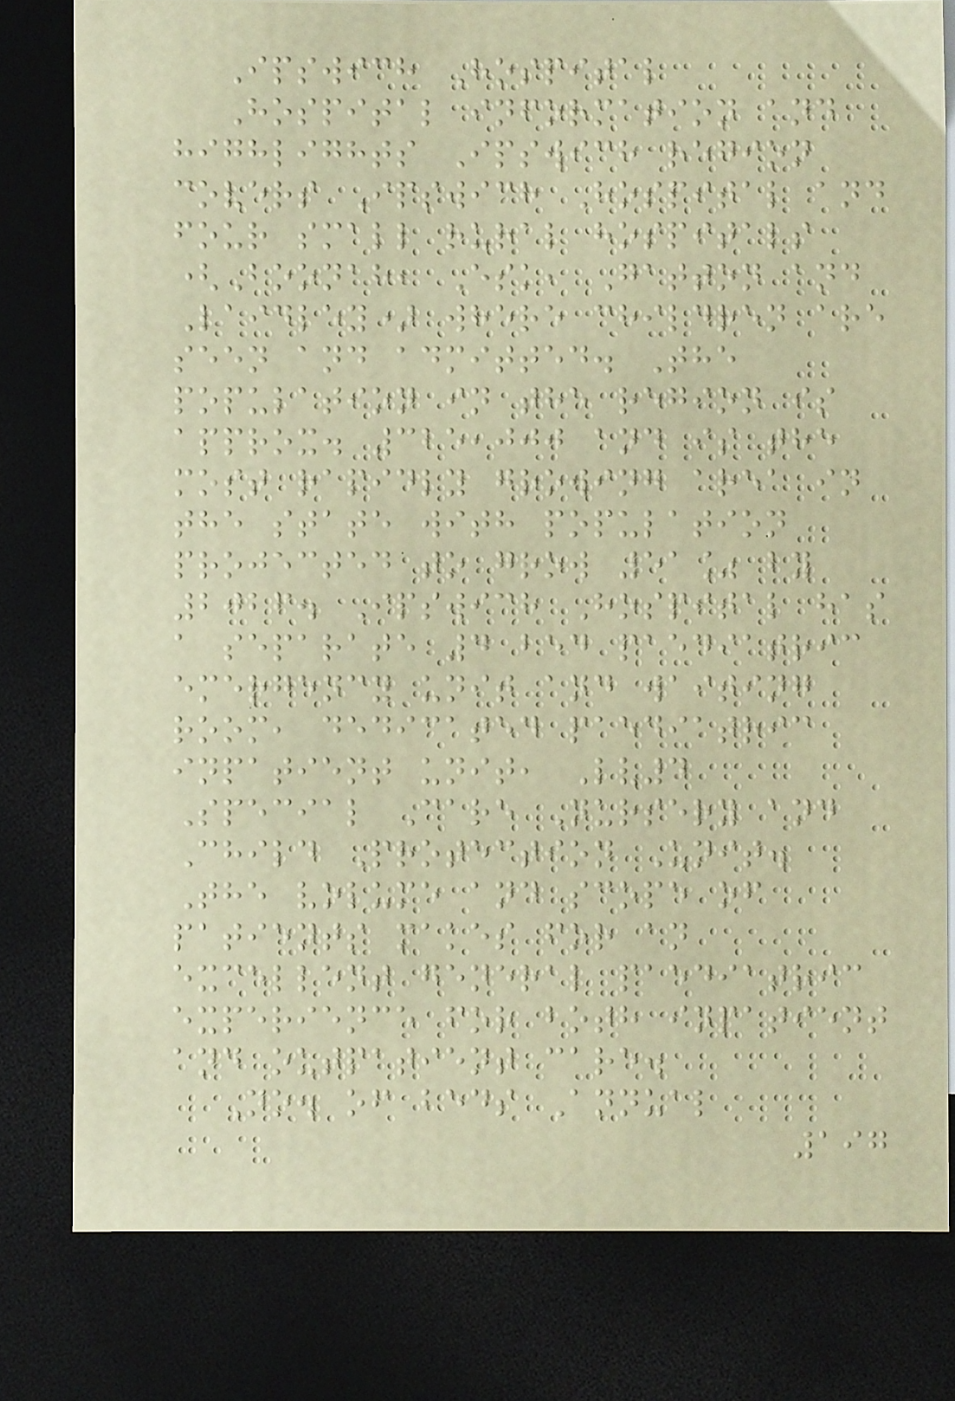Ipswich Hospital
Hospital information and
highlights Ipswich region
covers Ipswich Hospital and
four small rural hospitals
(Boonah, Esk, Gatton and
Laidley) where children are
seen and admitted. The
population in the region is
approx. 325,000 and is the
most rapidly growing area in
the state with population
projected to grow 51% by
2026. Ipswich Hospital has
a separate 4 bed paediatric
emergency unit and waiting
room, dedicated paediatric
inpatient unit, Lv4
Special Care Nursery and
Child Protection Unit.
The volume and scope of
patients makes for an
excellent general paediatric
experience for both inpatient
and outpatient care.
No. of beds Annual
197
